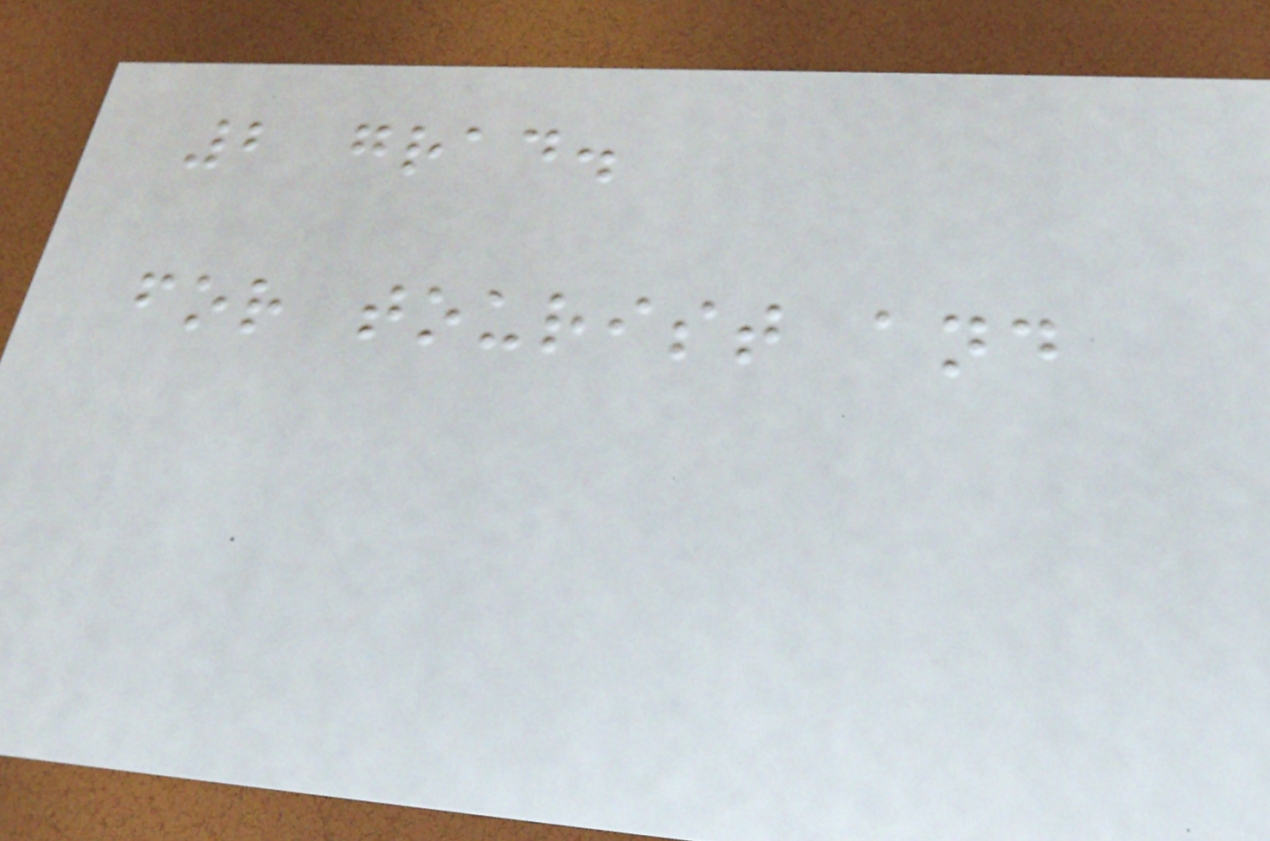2 grad.
for tourist and
